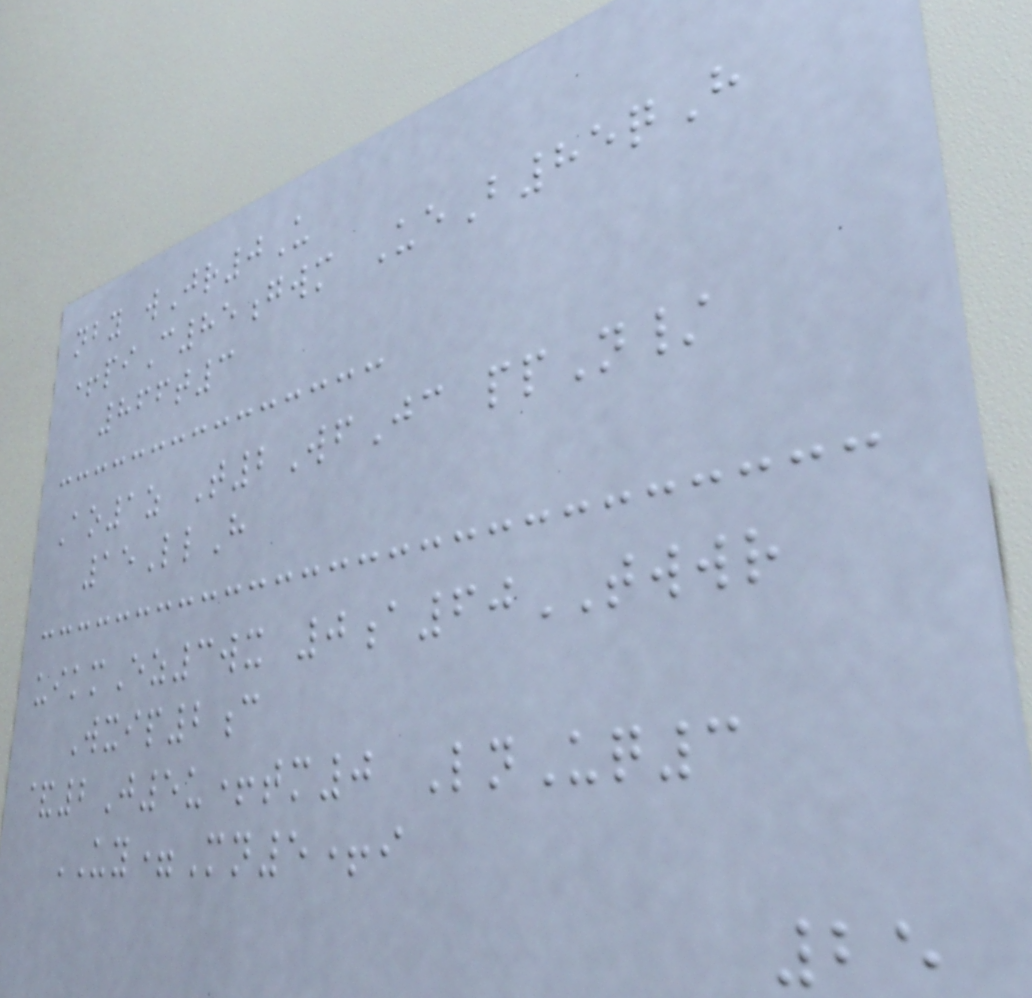nby wJr0U
+piC85gwm UeB85qH
866t3
Ao1z T2WfJc ppN/
15LlH
uikmEz3wx 0a60TWWR
Wxip2c
&2J5u+tm0 LnUq3
UY=Mn5+i
25
